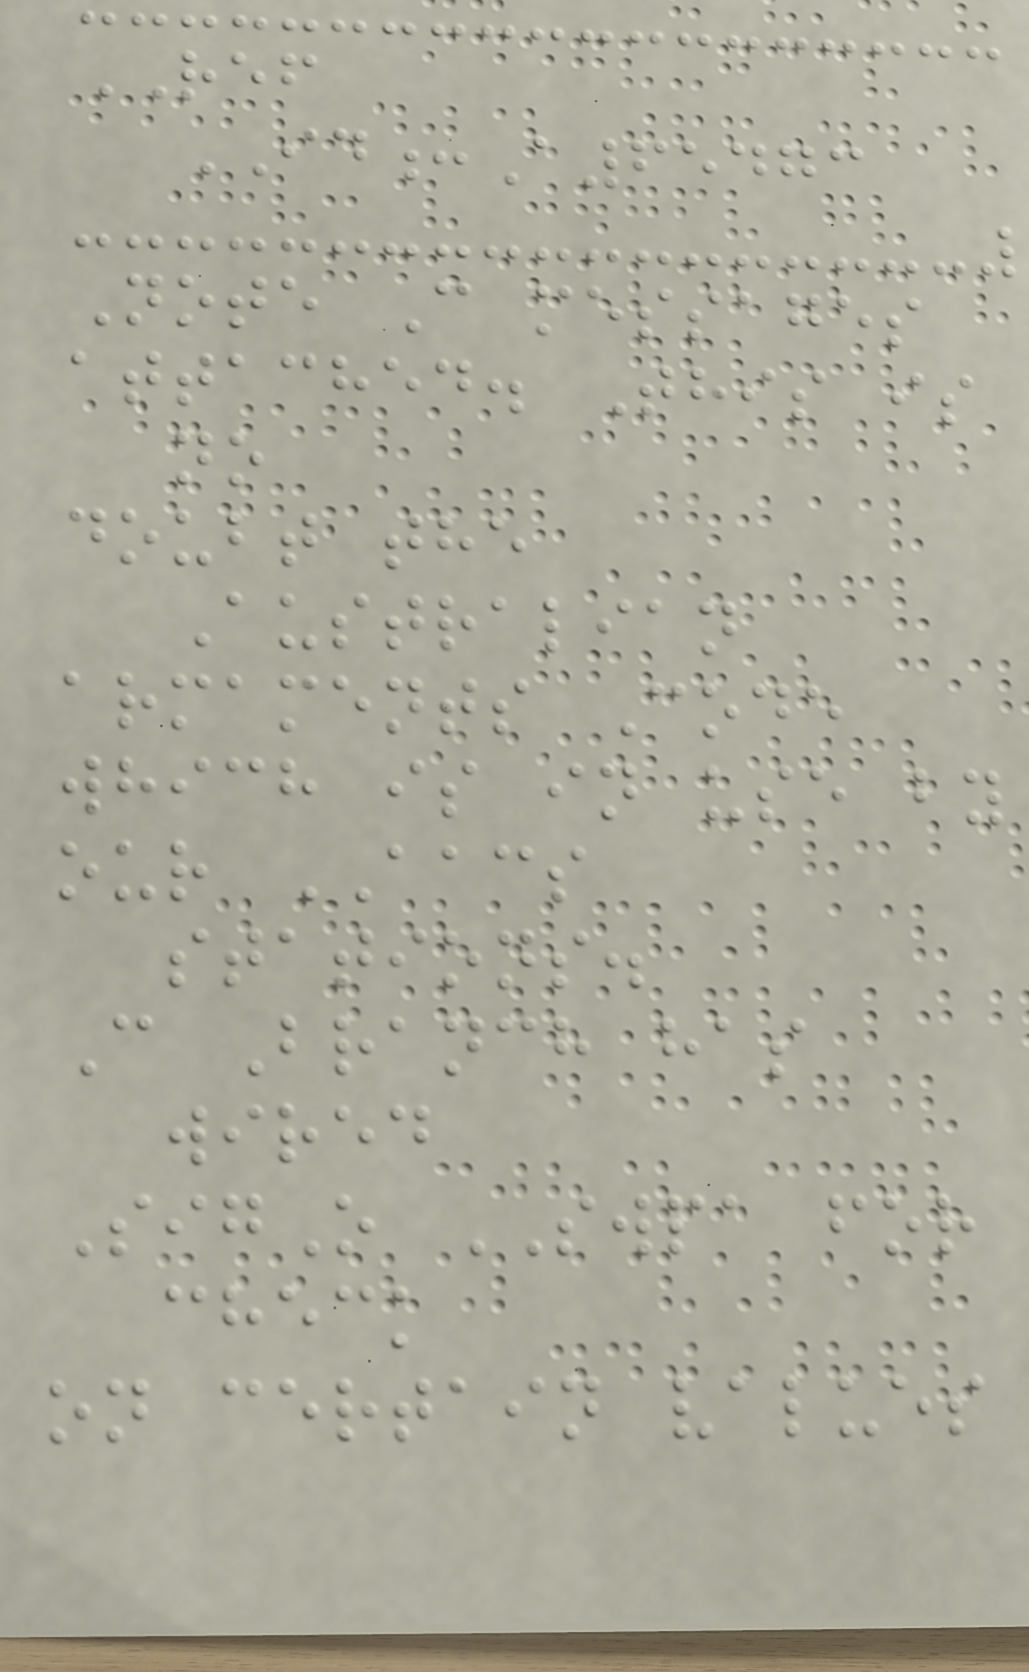REF
ID:A65473
Note C messages
attached. This is
no
doubt the
Australian
armaments Code
which is in use by
our AACS
stations.
C Branch has
wired
SigO SWPA for
check
on certain values
